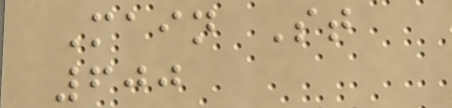Main St
600
